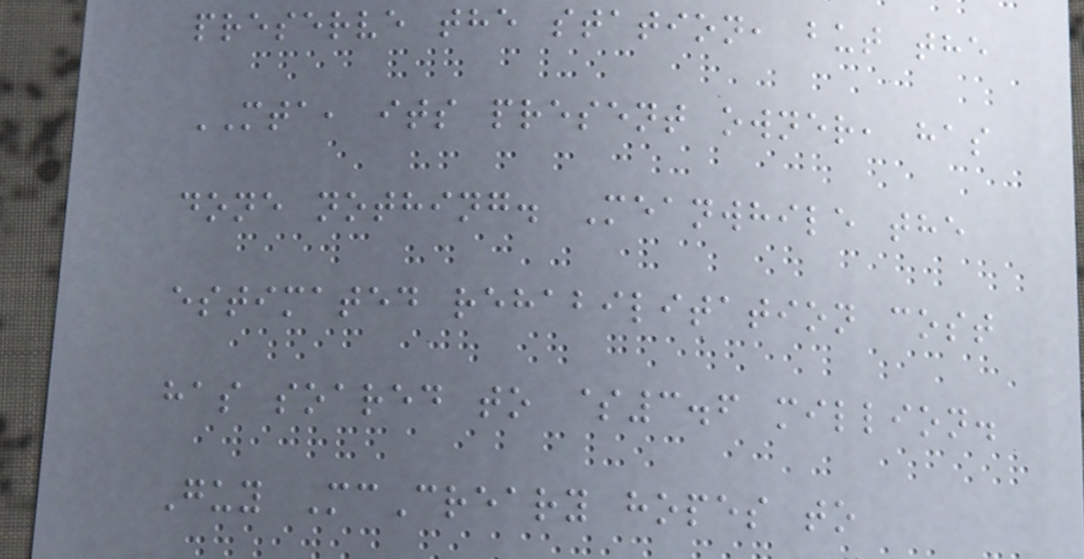preserve the station, but the
MTA, its present owner, has
done nothing. Meanwhile the
estimated rehabilitation cost
has soared to $3.6 million.
Guy McCreary hopes to
